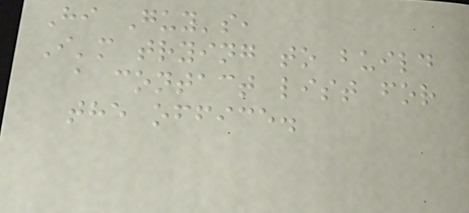Hi Guy's,
I'm trying to build
a contact list for
the office.
